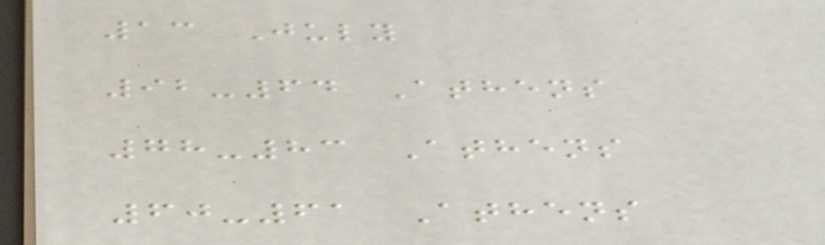13 July
92-64 Athens
78-83 Athens
60-61 Athens
